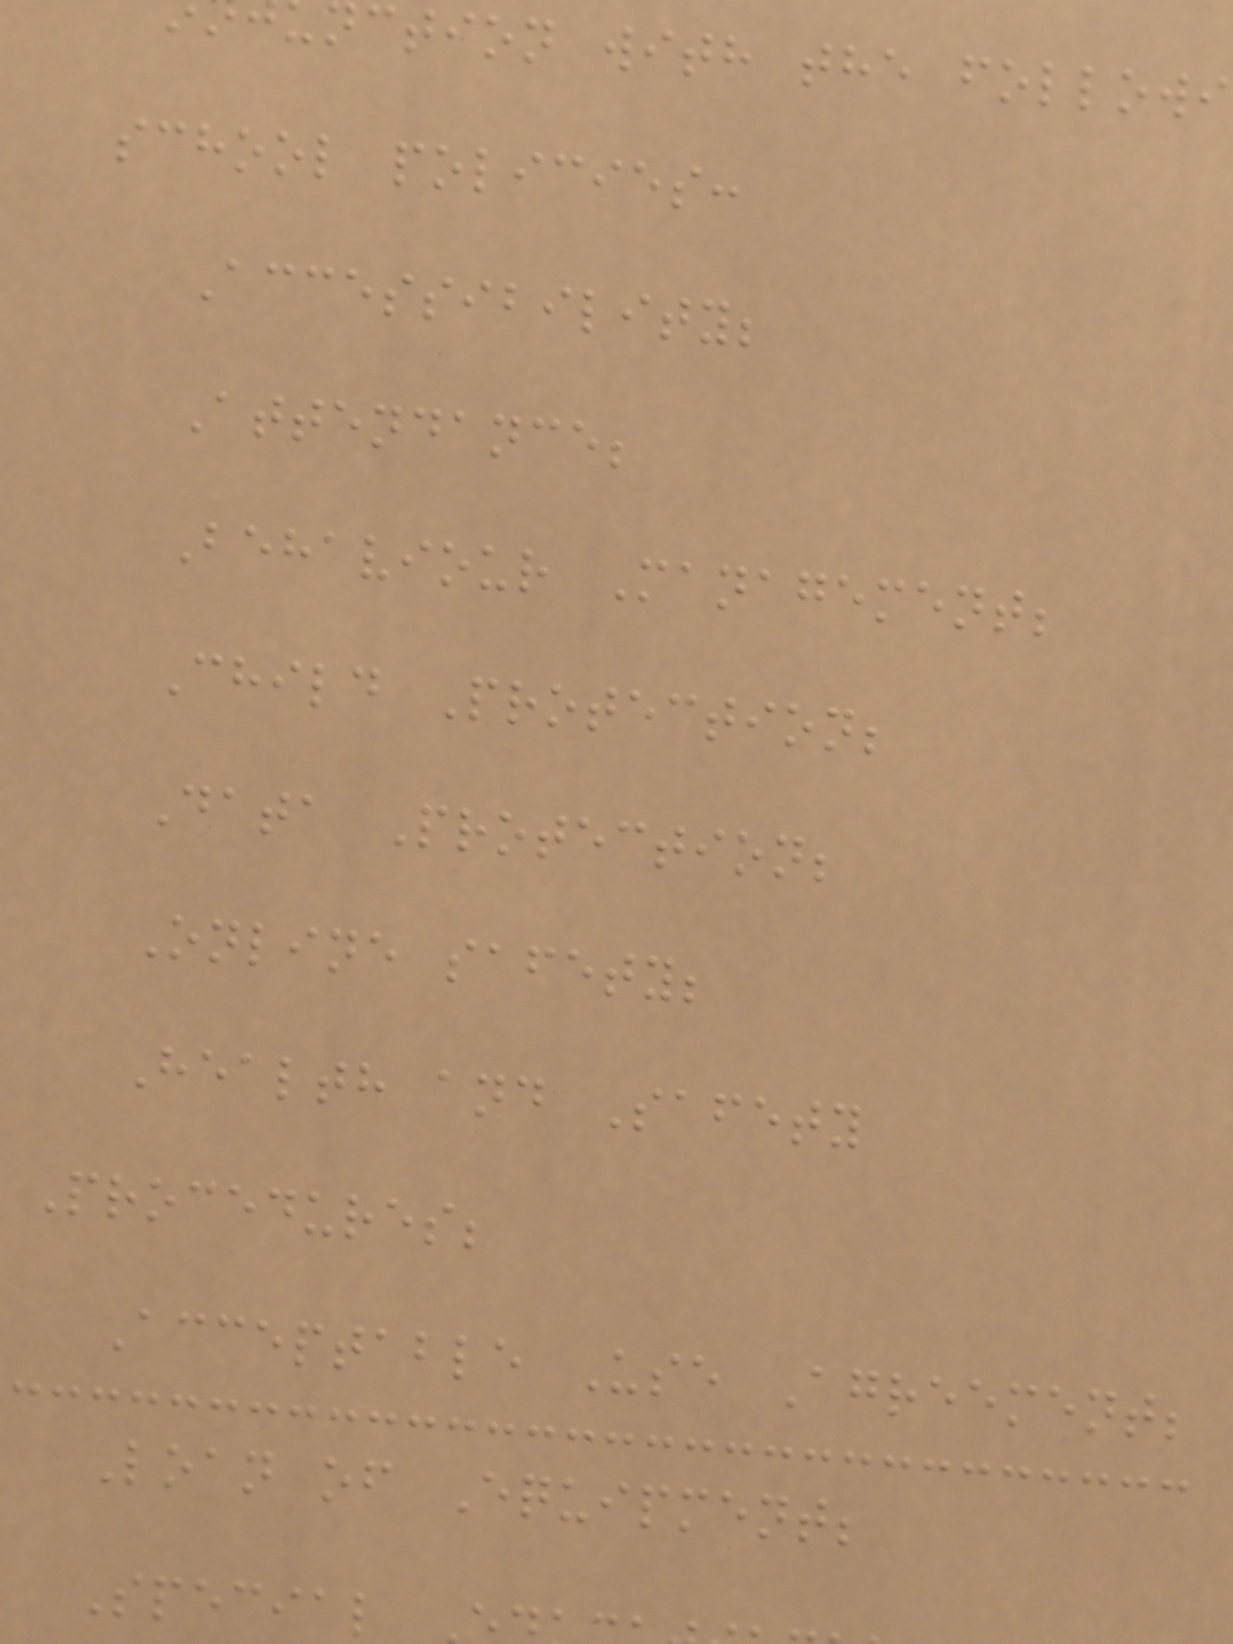ction with the followi
school policies:
Accessibility;
Attendance;
Behaviour Management;
Child Protection;
Data Protection;
Online safety;
Health and Safety
Procedures;
Acceptable Use Agreement;
Loan of Equipment;
Special
